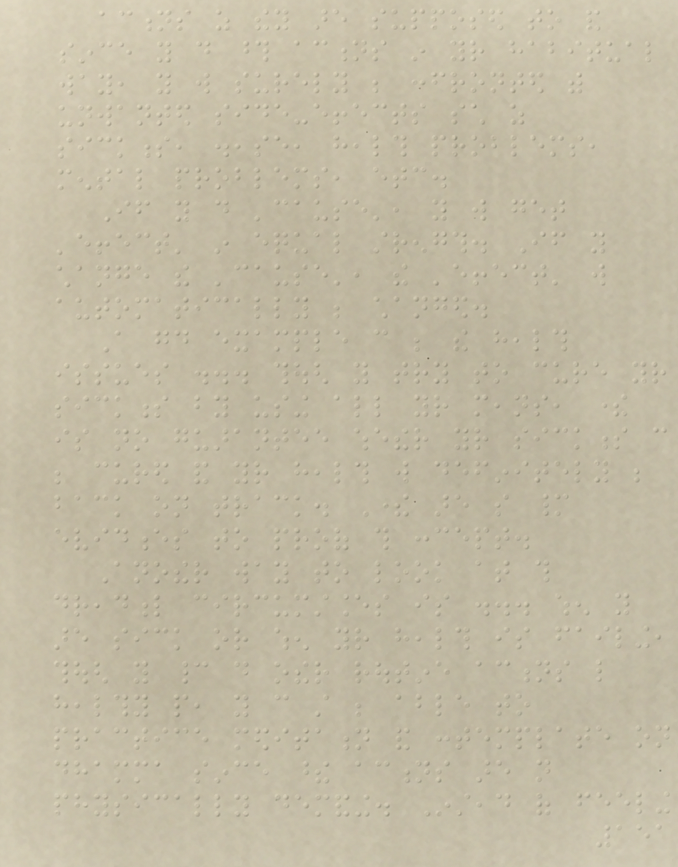actions as they are supposed to and
since you do those actions in your habitual
way, you will surely be confronted with
unwanted side-effects such as
sickness, disease, health problems,
mental problems, etc.
If you do 'cause', you will get
'effect' in equal strength. If you
change the 'cause', the 'effect' will
automatically be changed.
A good example can be the health
issues ... though you try to cure your
sickness by using all your means, there
is no guarantee whether your sickness can
be cured and your health will definitely be
back on track. There are so many
evidences to proof this concept.
Another way to look at this
dreadful circumstances is ... when you
are sick or when your health is failing,
though you cannot do other routine actions like
healthy people, you can still be able to
practice meditation and contemplate on
dhamma since these actions are not
physically demanding. Instead of feeling
151
